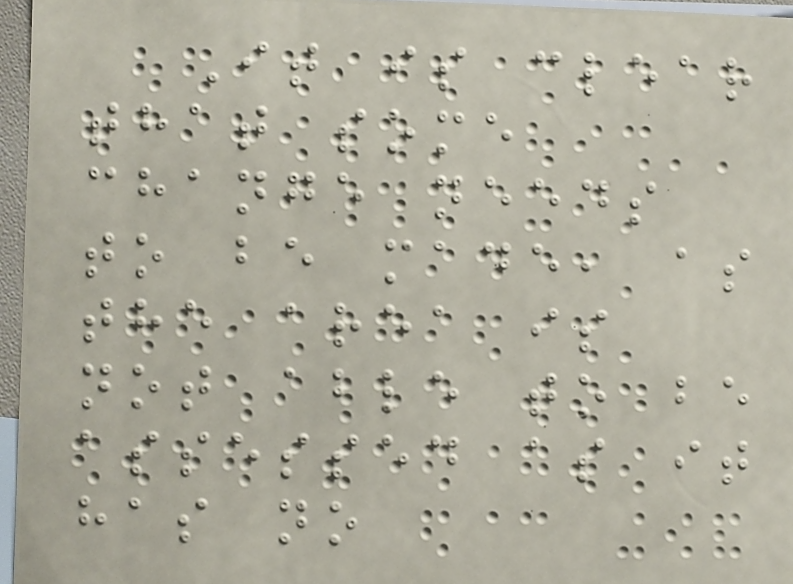It is clear
that some
change needs
to be made, as
the area is
not able to be
assessed as it
has no
